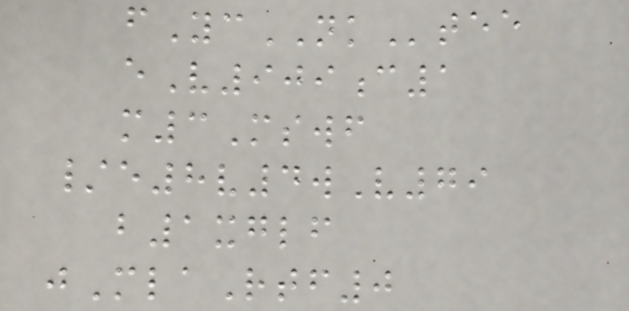fYcNKtee
eV909c1
m3Mswf
/e8v4wV79
b1xglf
jMlaRtf0
